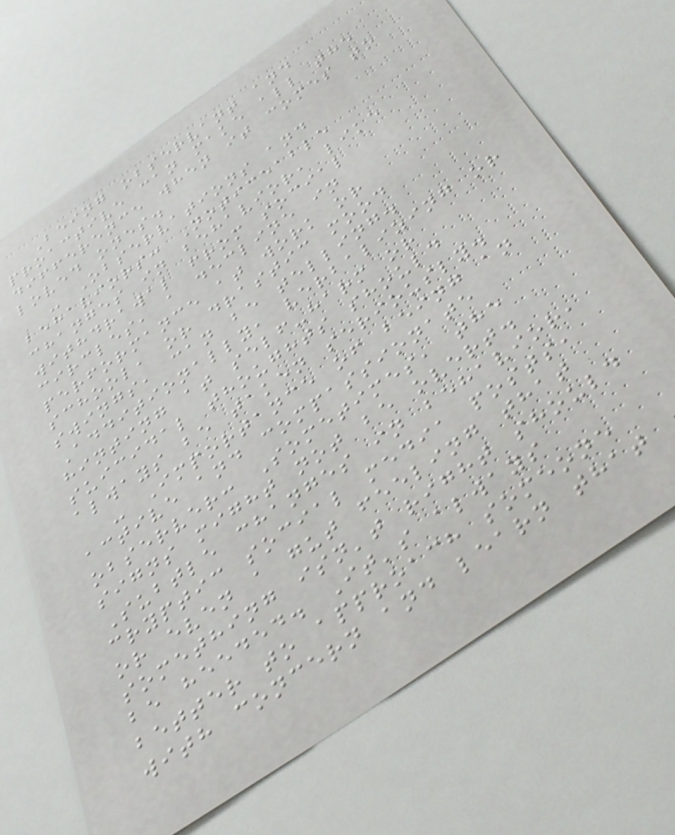Being observant and
proactive can make all the
difference when it comes to
loved ones.
- Observations and
behaviors: Noticeable
changes in behavior, like
withdrawal from social
circles, a decline in
performance at work or
school, or drastic mood
swings, can be telling.
Additionally, verbalizing or
hinting at self-harm or
suicidal thoughts should
always be taken seriously.
- Importance of being an
active and compassionate
observer: Sometimes, the
signs might not be overt.
Subtle changes in behavior,
cryptic social media posts,
or even a gut feeling that
something isn't right should
be heeded. It's always
better to approach someone
with concern and learn that
